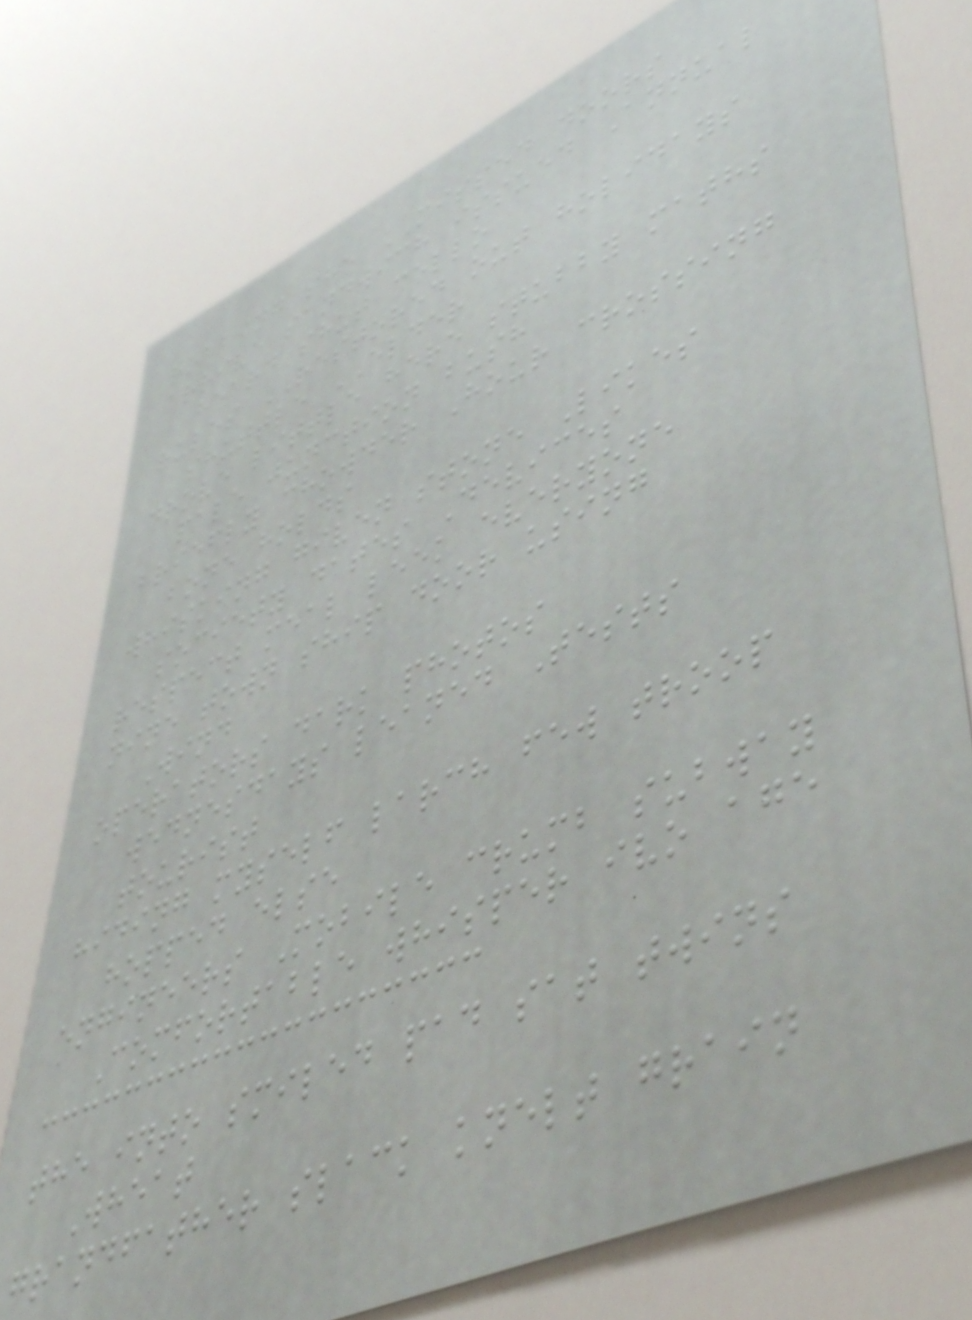robbing she MISSED doors
arrive sandwich issued Annual
heard shut cello
rules RESTORED out holidays
shuttle ELDER
drove little here stubby maths
pale junction bush
briefly chowder Hour crossing
bone holds
whisking given stone Likes
society dates Devices
respect meal leek everyone
nine town ship door using
Wind
operators dark photos
wednesdays leaned Tests
tourist
hiding myself larch few troop
hopped else
engineers Mobile crumb subway
Comfortable whisper ivo age
the into smiled pad sat twins
Wheat
grandfather slack knelt grain
